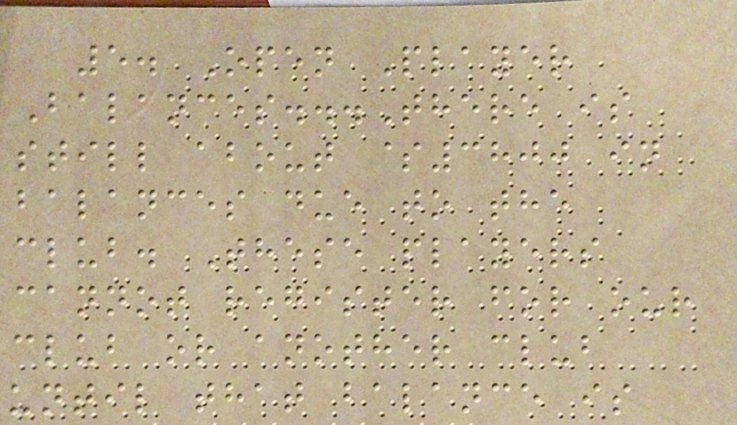5. Open Player
Balances...There is
still about $3800 in
balances due to the
club. These players
cannot register for our
club or another club
until that balance is
